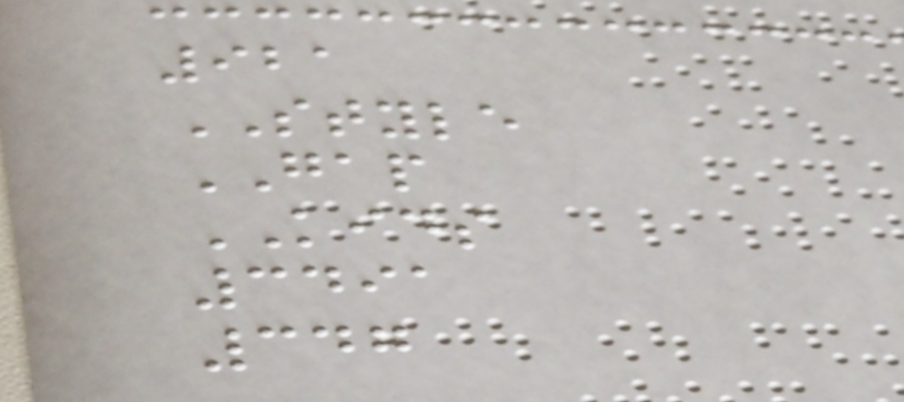921
STYLE
GAP
KIDS
3491
347
